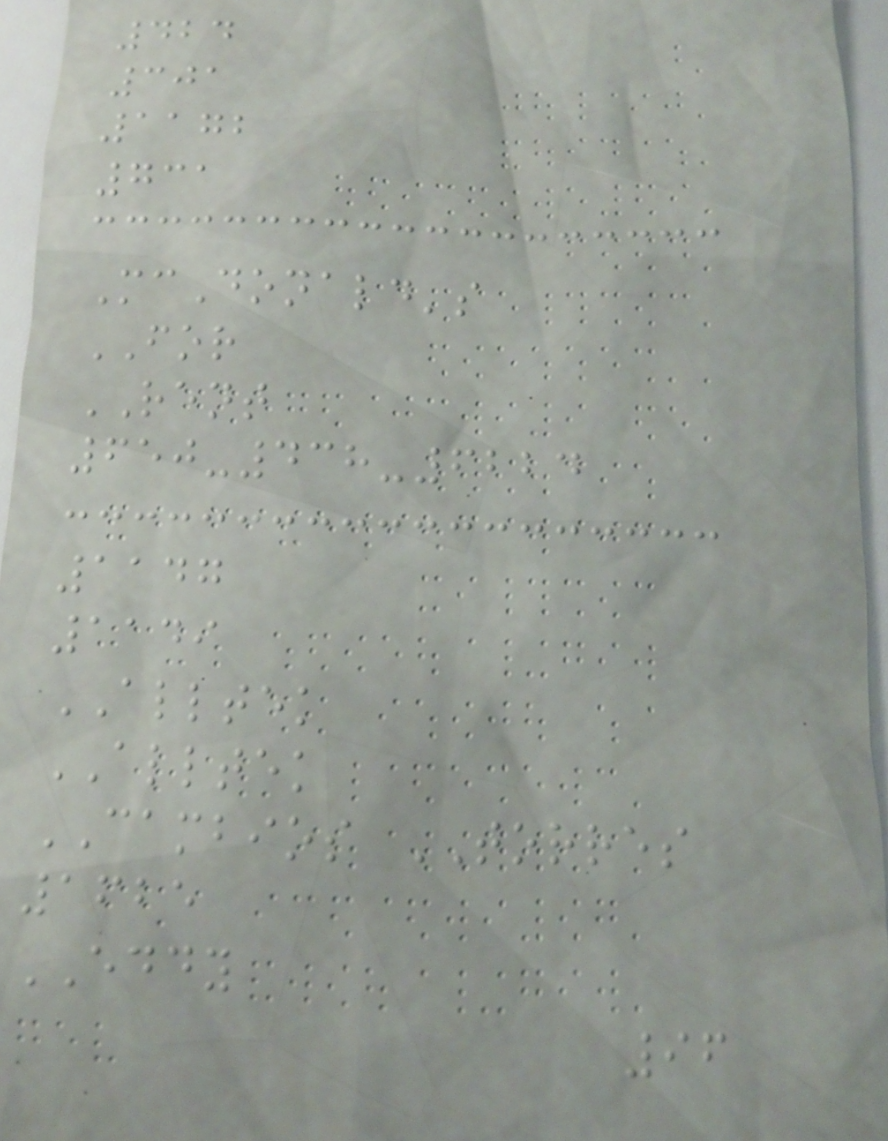424
301
1172
731
McDonald's
FOR
RENT
650-438-6224
1147
1149
ALLTEK
ALLTEK
CAMBIOS TORRES
1625
EDDY
96
